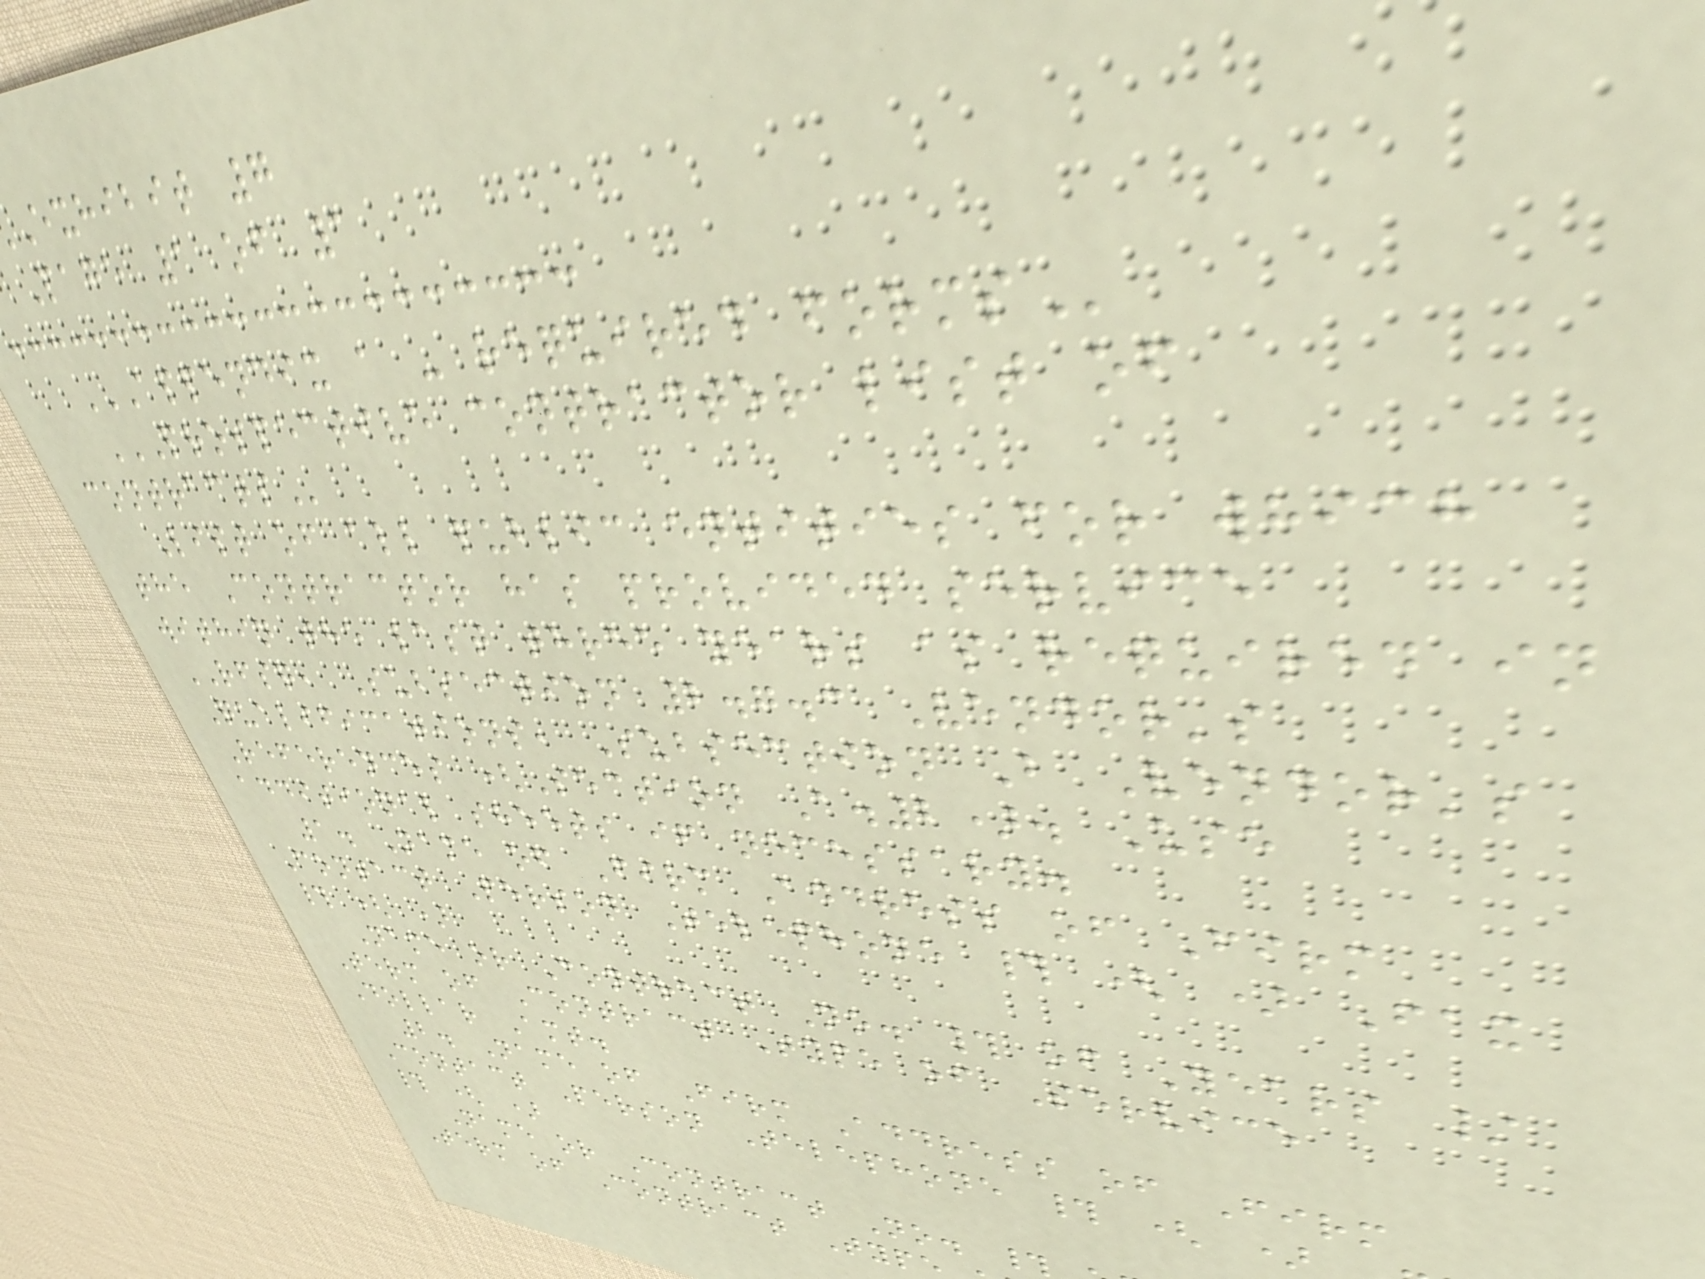exhibit 7
Page 1 of 1
APPENDIX A - REQUIRED FORMS
PROSPECTIVE CONTRACTOR LIST OF
List of all public entities for which
the Contractor has provided service
within the last three years as required in
RFSQ, Subsection 2.7.3 Vendor's
Qualifications, Subsection B Vendor's
References (Section A.2). Use
additional sheets if necessary.
1. Name of Firm Address of Firm
Contact Person Telephone # ( ) Fax
# ( )
Name or Contract No. # of Years /
Term of Contract Type of Service
Dollar Amt.
2. Name of Firm Address of Firm
Contact Person Telephone # ( )
# ( )
Name or Contract No. #
Term of Contract Typ
